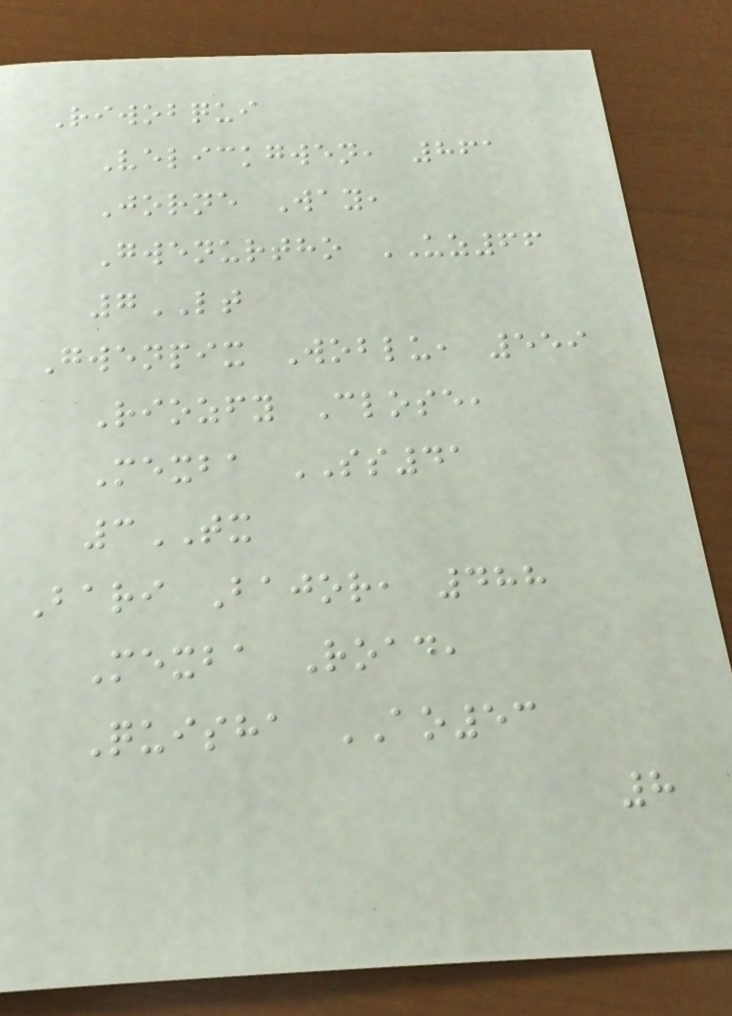Riwobqui
Velickgwen, 861
Jorne Way,
Gwenurtho UZ66
7LT
Gwenpix Woblu, 559
Riozfy Close,
Mexba SS41
3TX
Bari Bajor, 488
Mexba Road,
Quisha AO53
8
